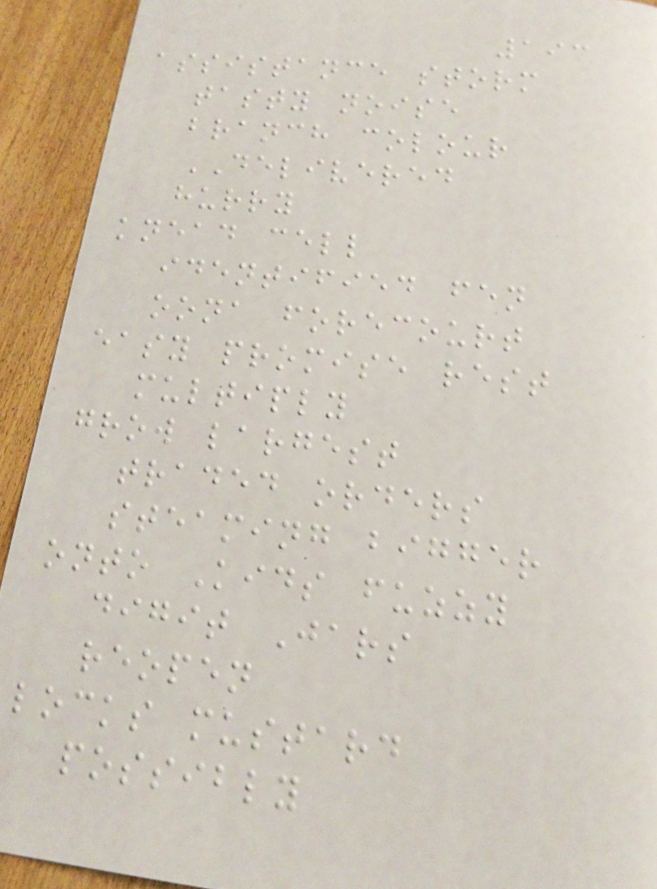193
assistance storm
tasty noise
branch colour
DELIVERED
hurry
knead cell
identified fen
oona forecourt
easy promise rest
multiply
grow largest
traded orders
steaming bigger
onto Kids fuzzy
digit Jars
reopen
locks mustard
possibly
